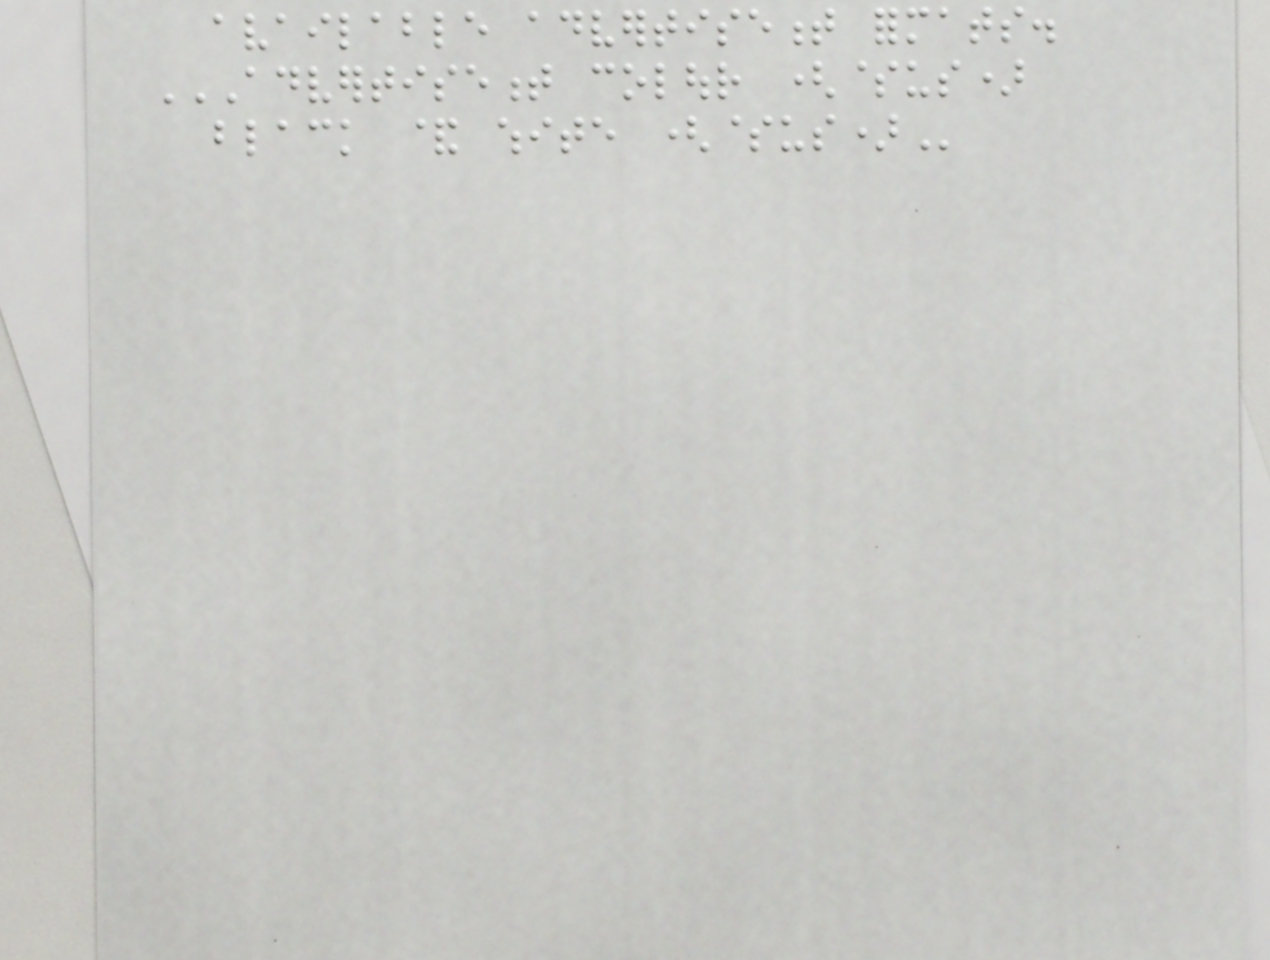available advertisement formats.
ADVERTISEMENT COLOUR ($US)
BLACK & WHITE ($US)
